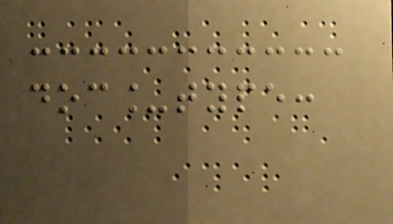doc_type:
